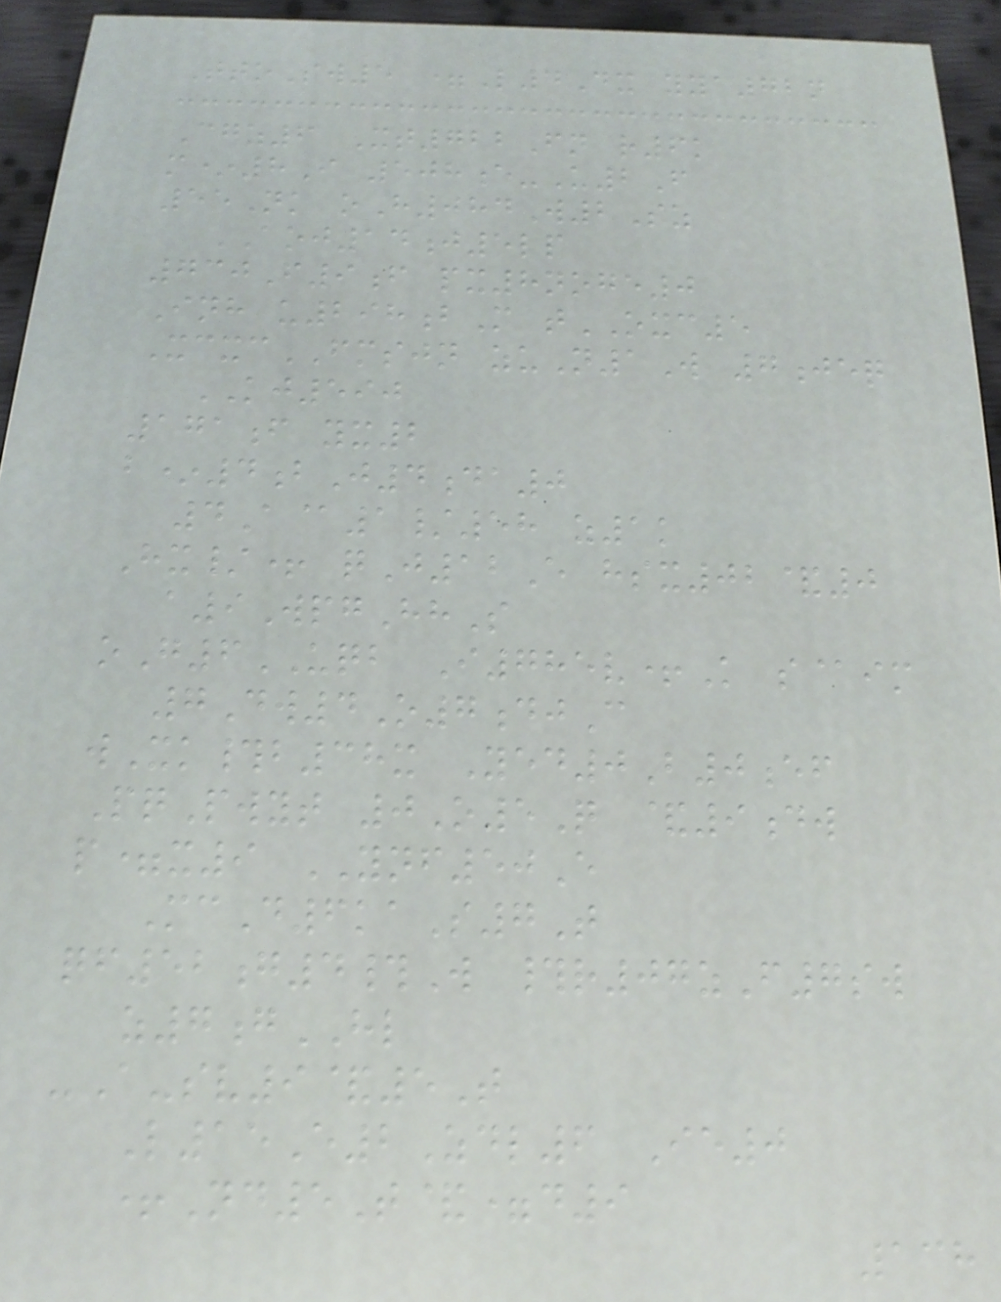TtoSw5 =L4Dx yya72n
Cgz6 Xt722Fn r6k
m*8I 508e-U2F
55Nk oH084W2Sz
AOJ14j5lp
730F9f px8noge0
Inh u298bM tOXC5
XcxcFMSJN zuN1W 7jeq
KJ590
171f yx2
b*4bJ4da0
4A@1/58 z1k
Hx/+ qJ12E hsx02&0
a9WpgHhS
oG6UQB I785v+K s@im
7Dw4O7djC
wXk#b38x Yed0B0ef
PqPwyt 0O5Q &9dw
p=x9 YNF50E
McD6kaS7T
qf52g4#W #r07zF7sw
z7gHL
-A-sv9&5T
L15E2Zdl6 Ie0
+Nd5T&=d9
138
